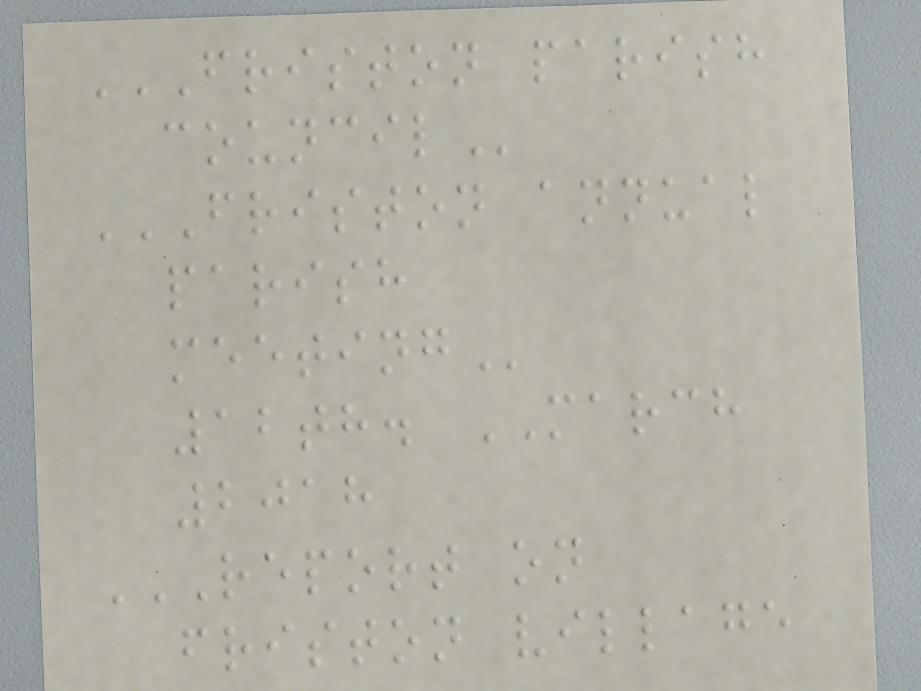FRISTON PARISH
COUNCIL
FRISTON ANNUAL
PARISH
MEETING
12th. MARCH
2018
REPORT ON
FRISTON VILLAGE
